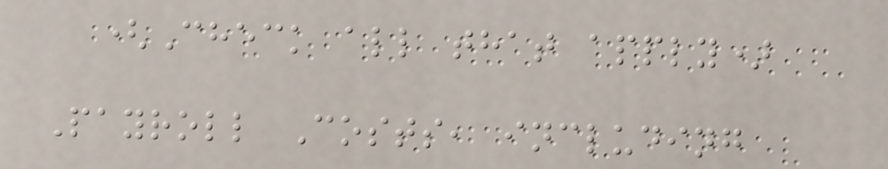(Check all that apply)
Payroll Costs, including
